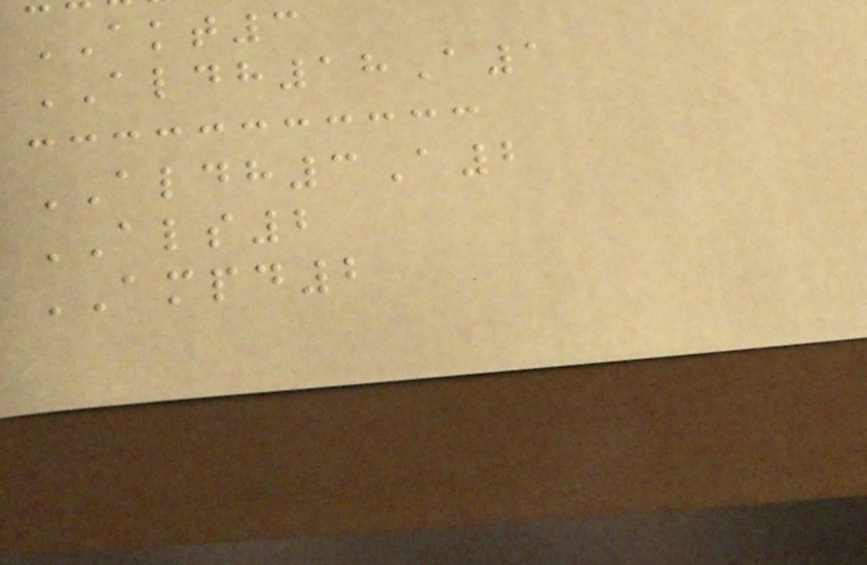AKT3
ALDH18A1
ALDH3A2
ALS2
AMPD2
